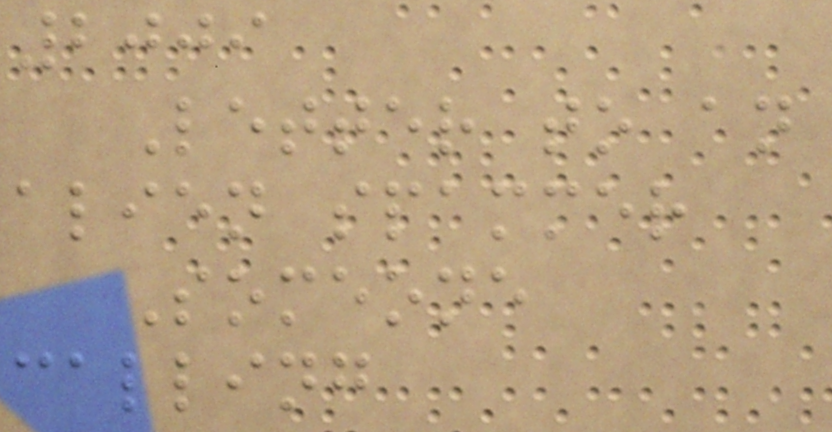2009
Letter to an
alien spammer
Someone
calling
